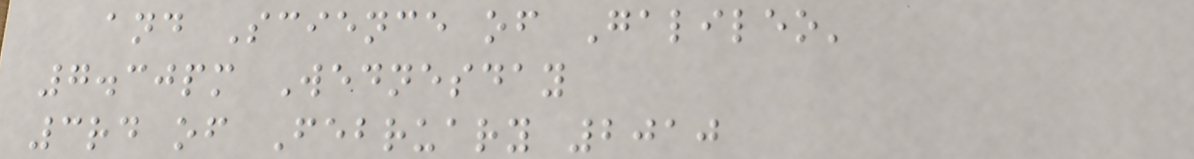and Science of Galileo'
7.30pm Wednesday
3rd of February 2010
